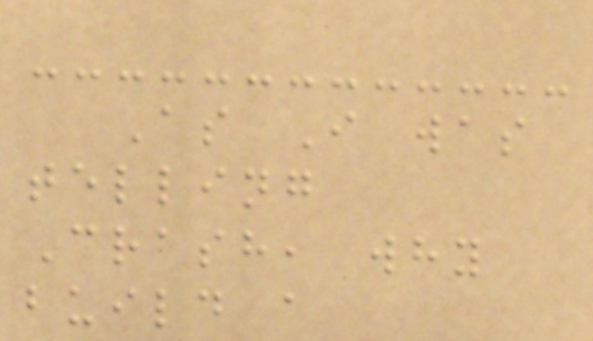As I was
telling
Crash, why
build a
